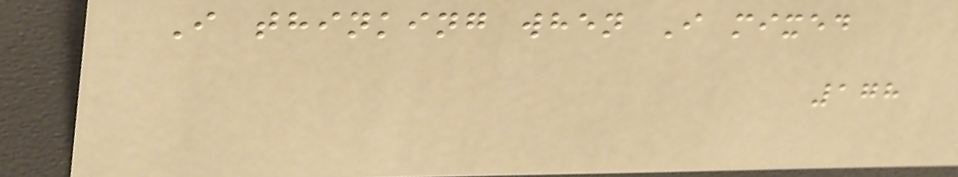I thinking when I mixed
178
